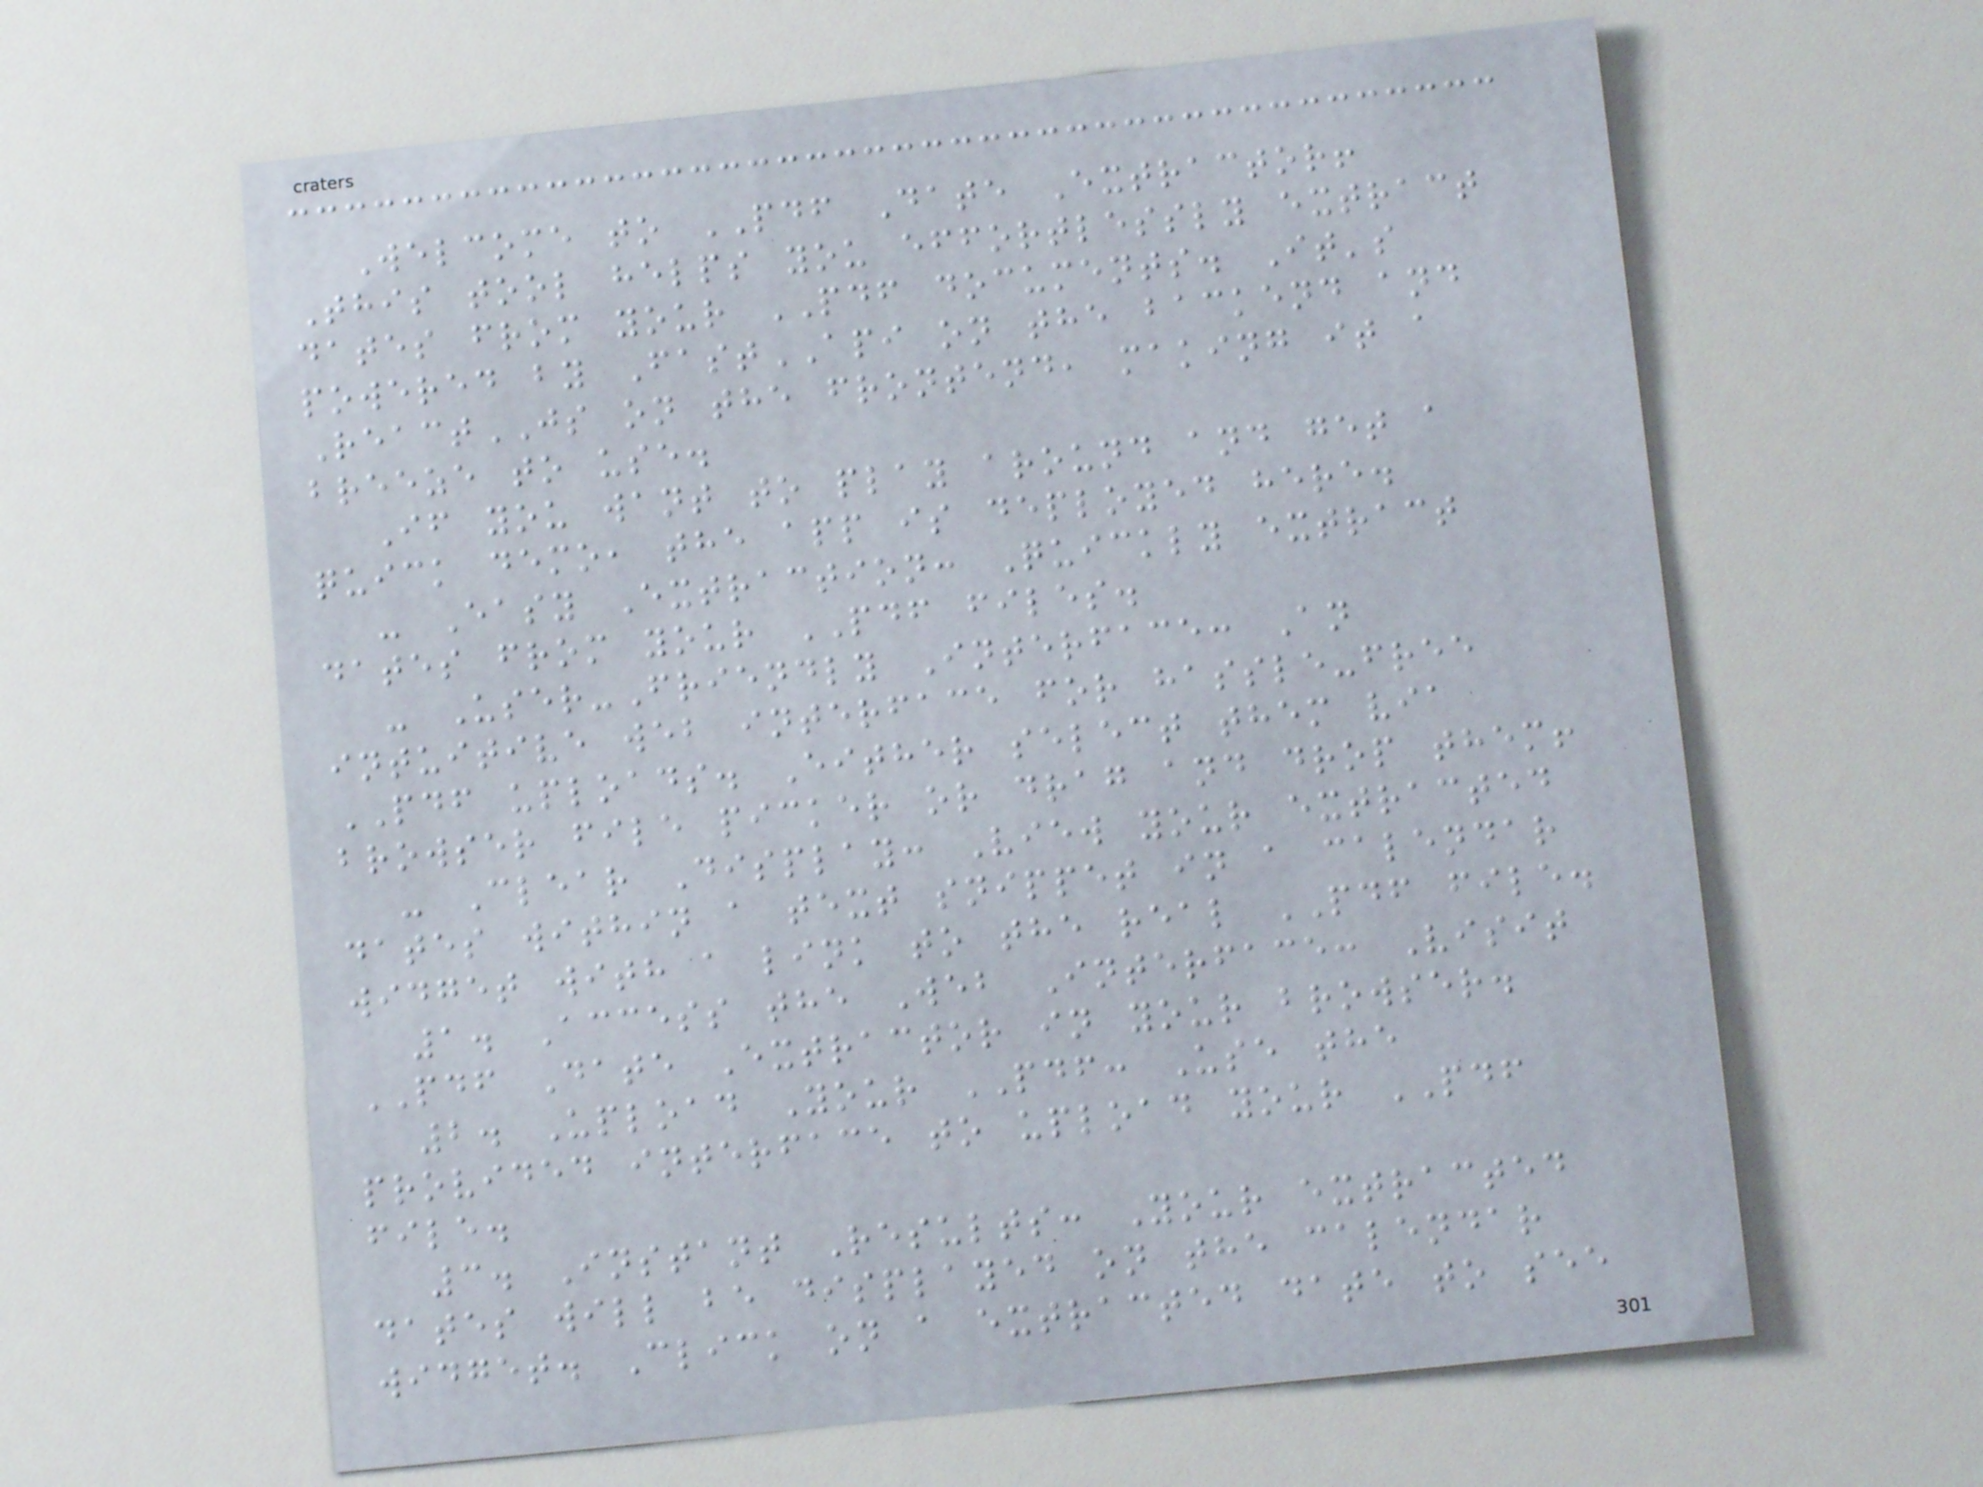Welcome to PDF Date Extractor!
This tool helps you effortlessly extract
dates from your PDF documents. It's
powered by FastAPI on the backend and
ReactJS on the frontend, making it a
breeze to use.
If you want to play around and get a
quick demo, the app is deployed here.
- Easy Extraction: Quickly extract
dates from your PDF files.
- User-Friendly Interface: An
intuitive web interface for hassle-free
PDF uploads. Either select them via
browser file picker or drag and drop them!
- Clear Display: View your extracted
dates within a text snippet in a calendar
widget with a link to the real PDF file.
1. Access the Web Interface: Visit
PDF Date Extractor in your browser.
2. Upload Your PDF: Use the
provided interface to upload your PDF
file.
3. Instant Results: Your extracted
dates will be displayed on the calendar
widget. Click on a extracted date to see
